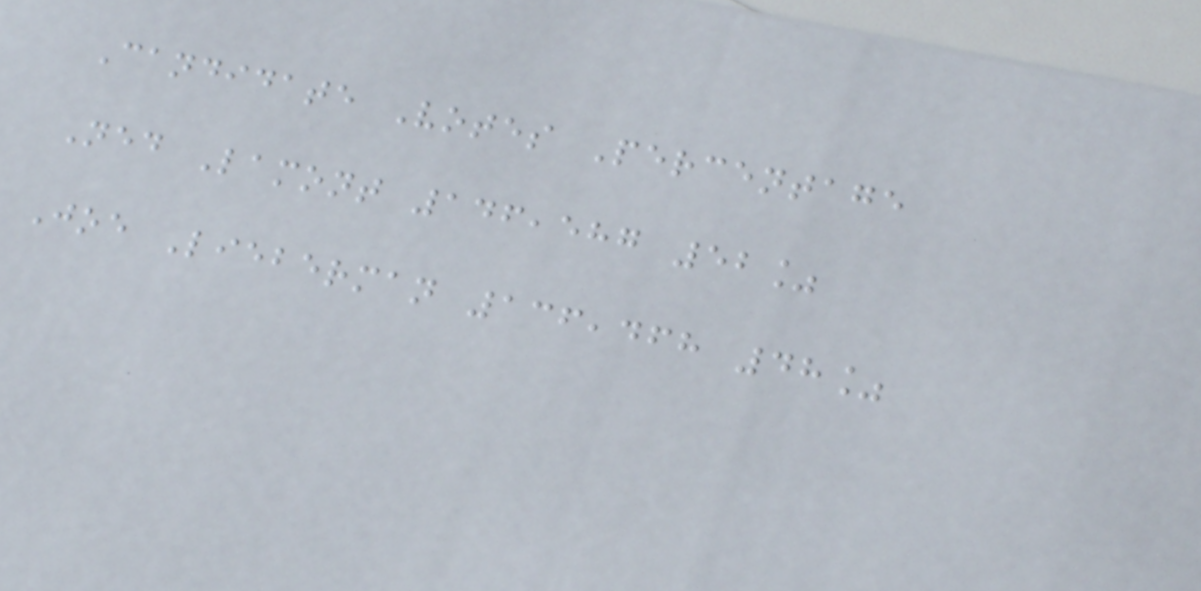Candidate Votes Percentage
Ned Lamont 146,587 52%
Joe Lieberman 136,468 48%
